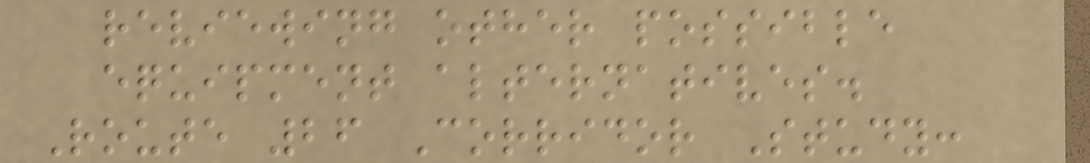reviewing other possible
equipment alternatives.
Route 26 Corridor Study:
